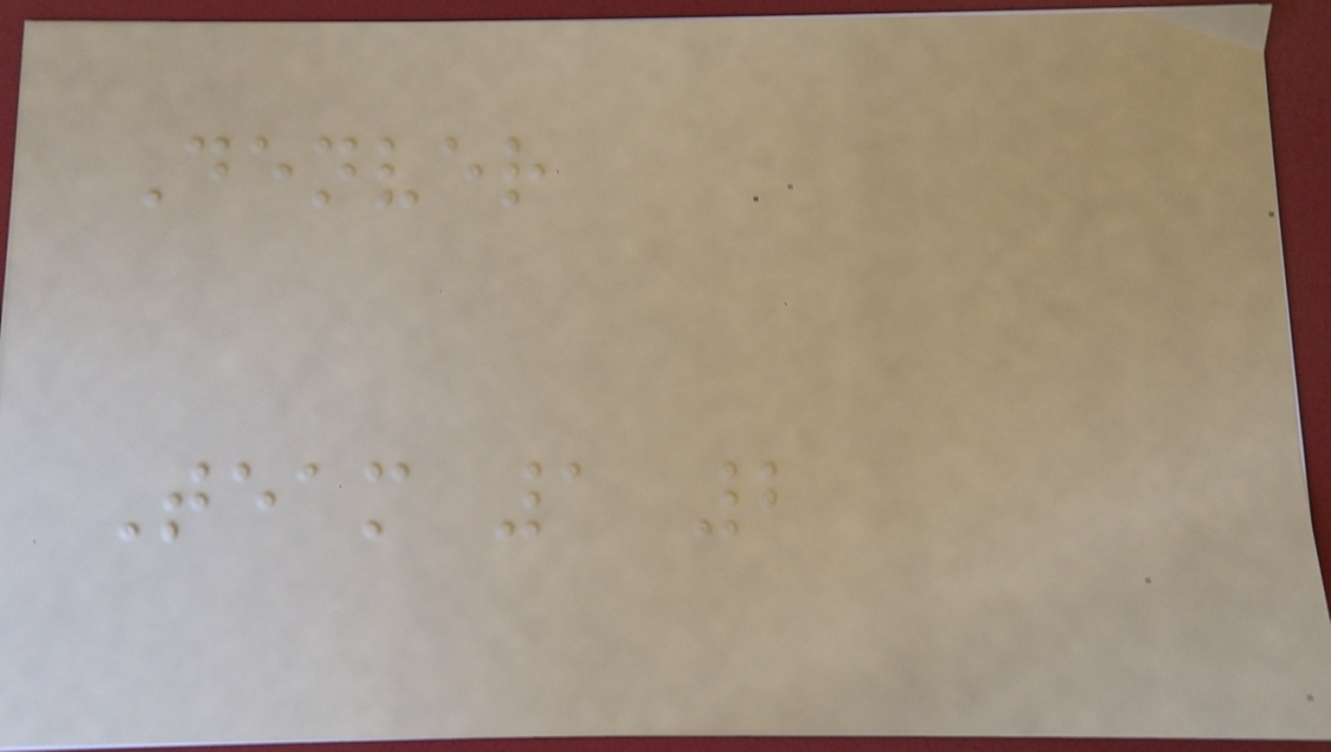Denver
Team 1 2
